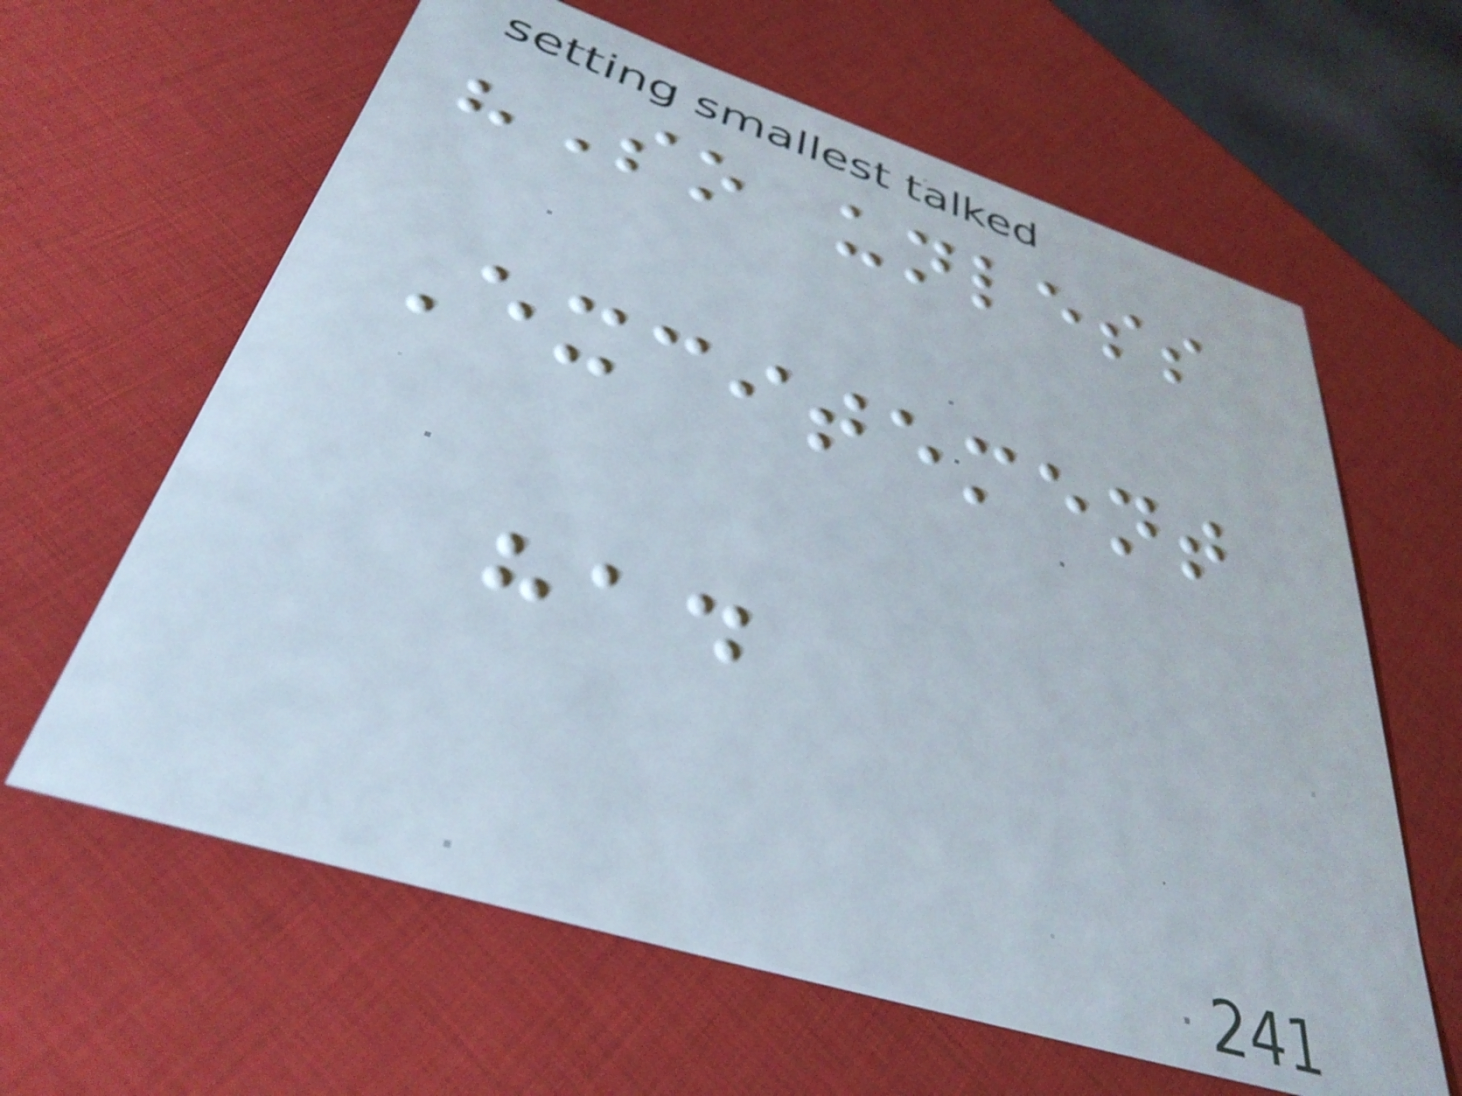"So unless
Excitement
had
